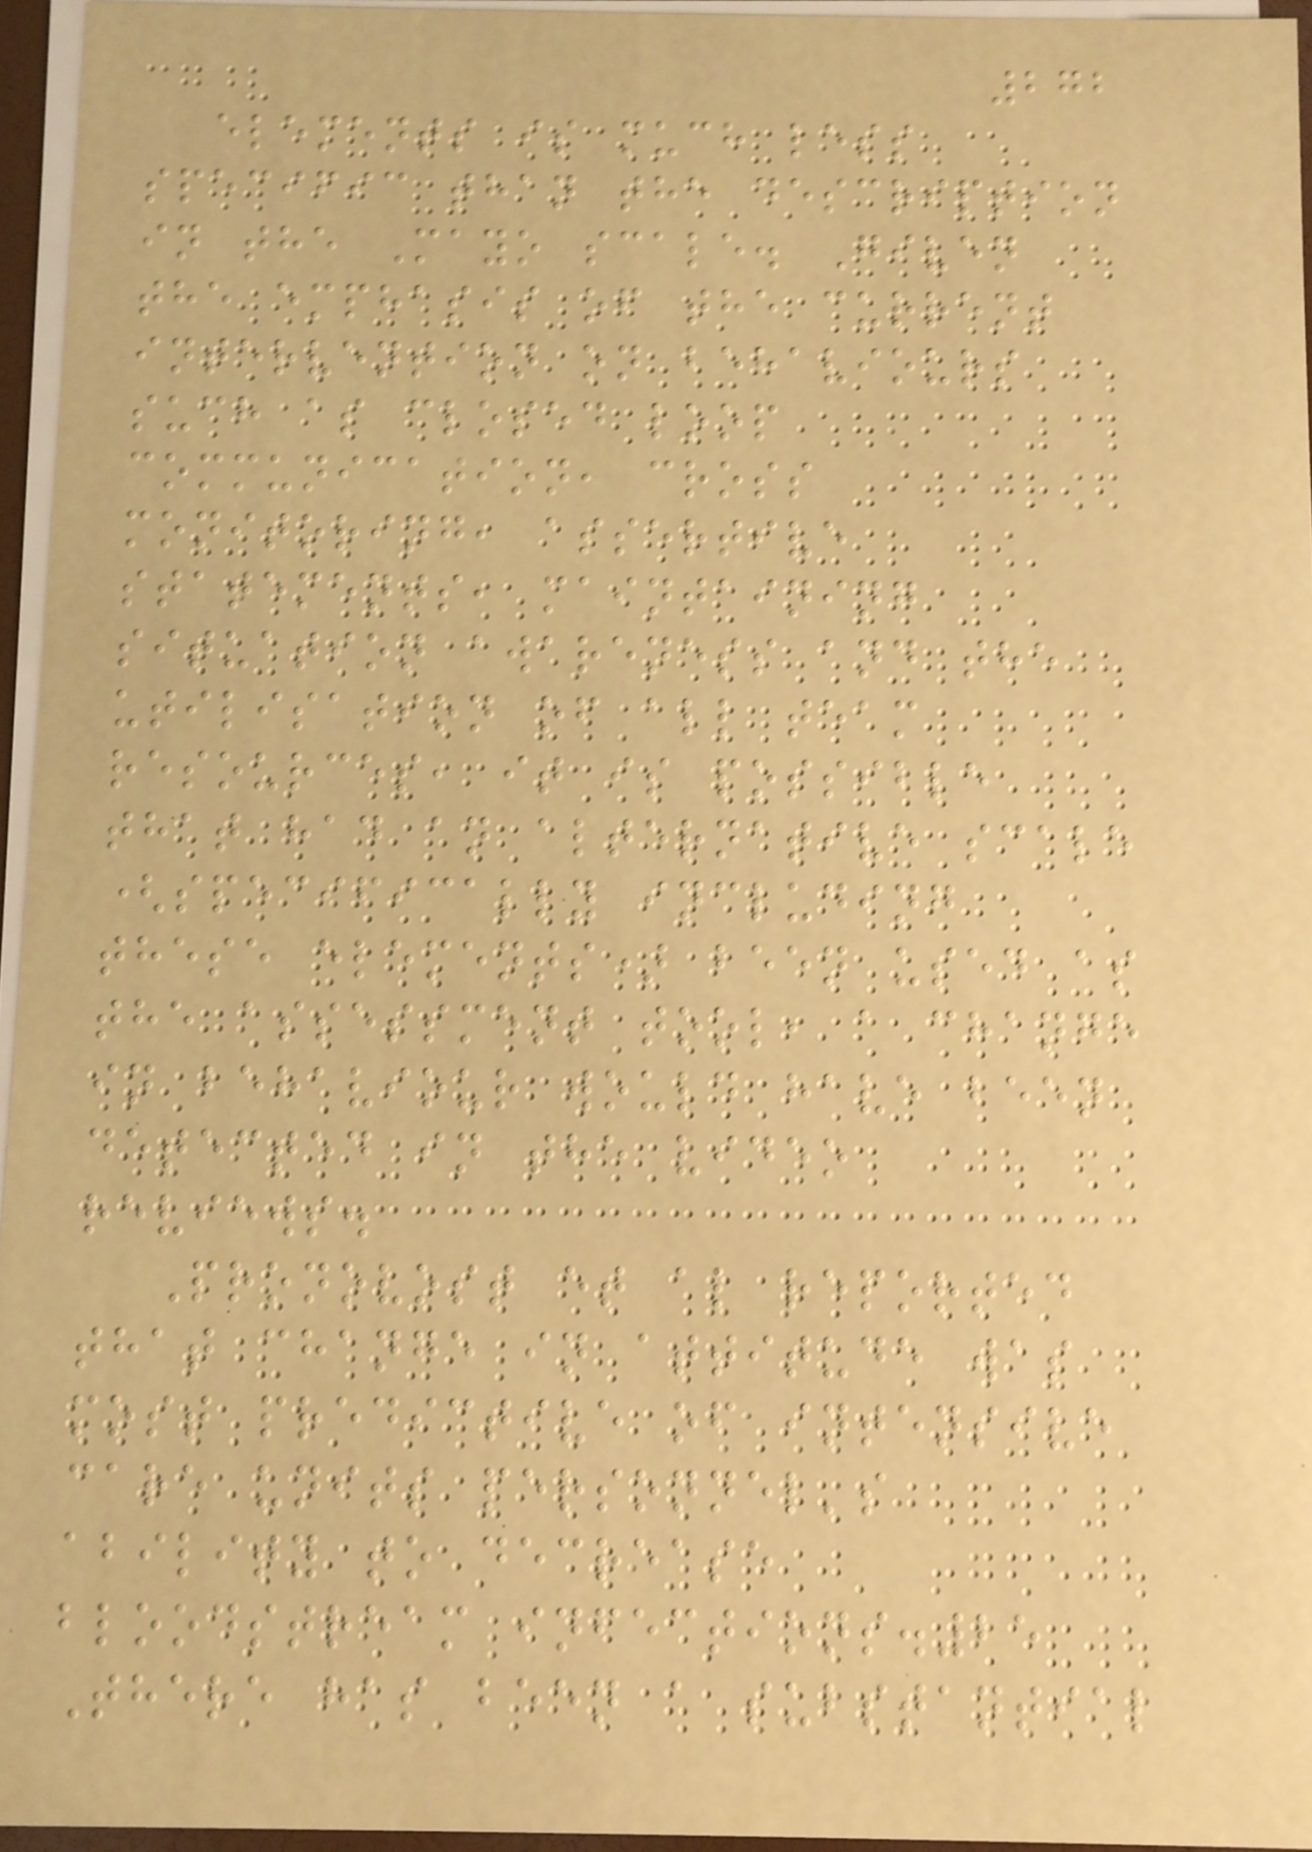272
elements is much less
specific than the description
in the Mayo scale. Given
the emphasis of the current
intervention on behaviours
such as closed loop
communication, cross
monitoring, assertive
statements, maintaining
situation awareness and the
utilisation of all team
resources, it is possible
that had an alternative scale
(specifically including
these elements) been used as
the assessment tool, a change
in behaviour would have been
detected in the video
reviews.
Pronovost et al reported
that change in attitude was
most predictive of intensive
care units personnel's
ability to decrease
bloodstream infections.25
There has been a substantial
